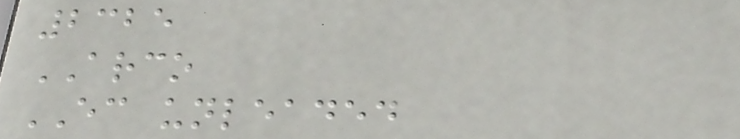2325
ARCO
EC unleaded
